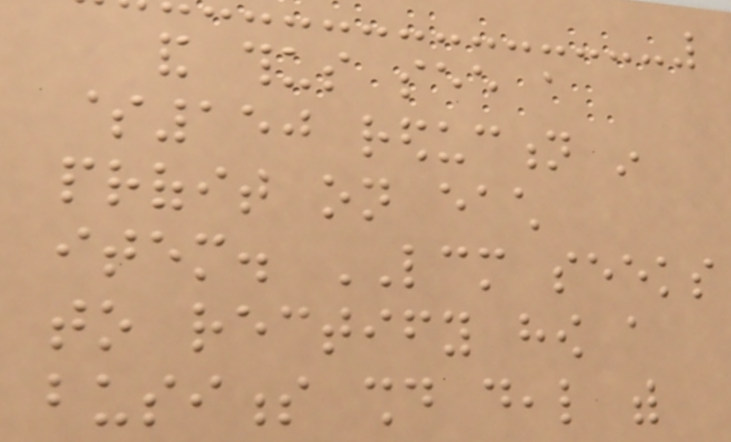and thus see a
$150 reduction in
profit on each
item. LCM seeks
to rectify how a
business should deal with
